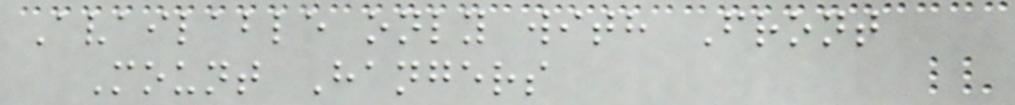Available only with Front
Mount Hangers
